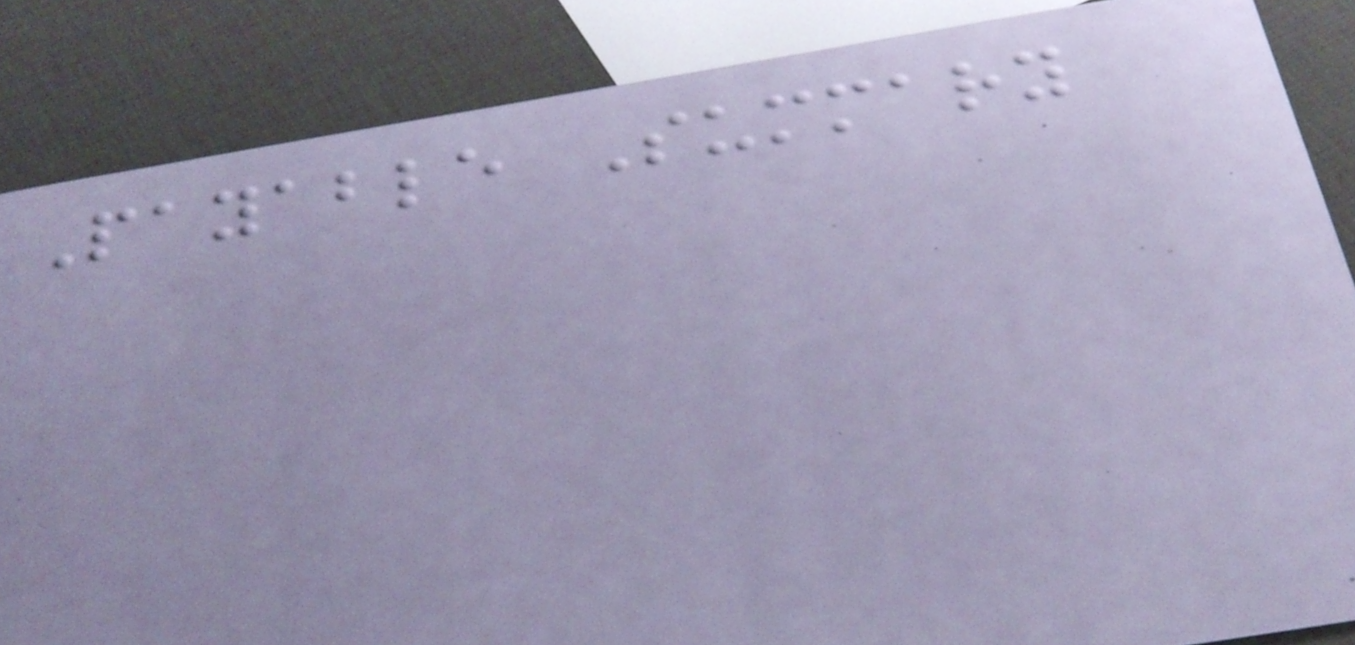Payable Summary
